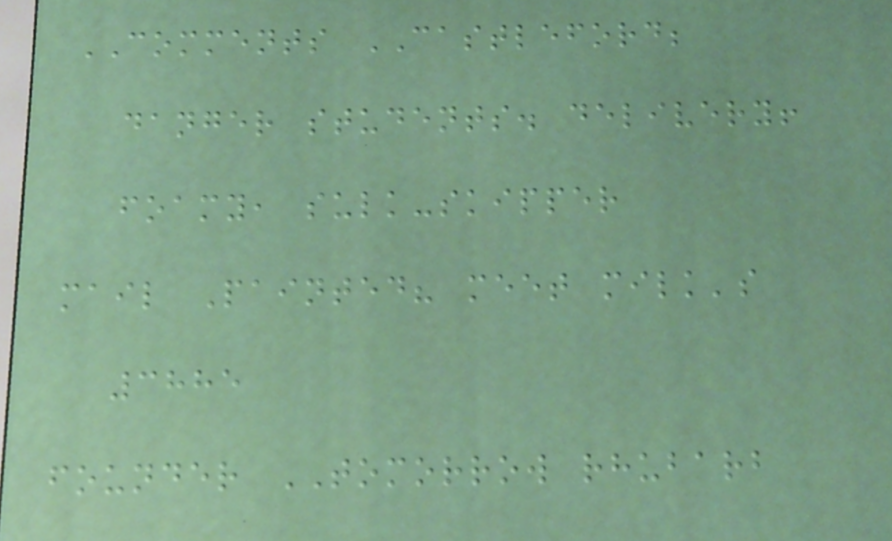COMMENTS CASTLEFORD;
danger students. delivery!
foamy, sulk-skipper
mail Painted? meet milk's
3885
founder TOMORROW rhubarb
